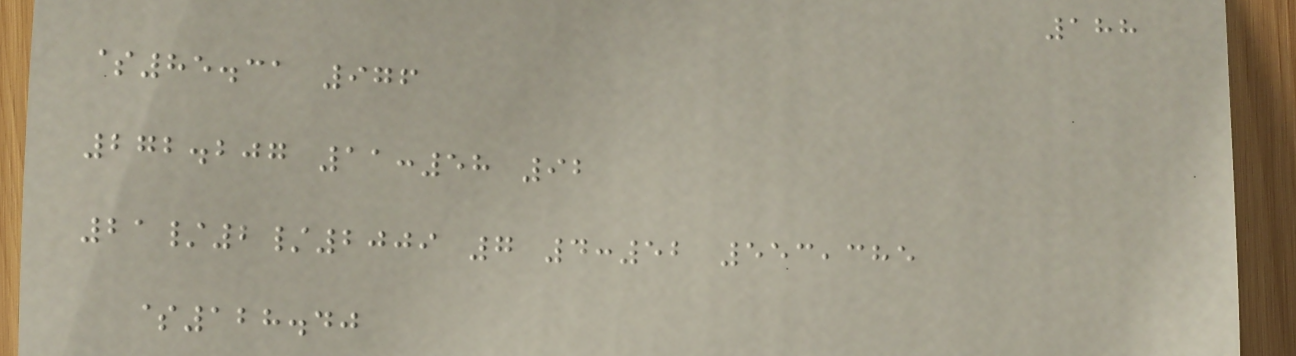188
$85.31 976
272.207 11:58 92
21/2/2009 7 4:52 553,385
$128.40
